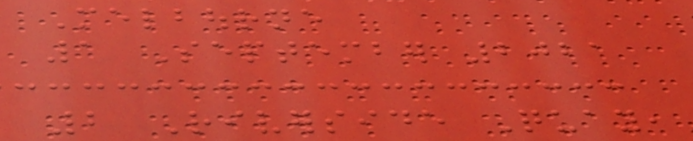Melbourne
1 September 2021
2 Riverside Quay,
